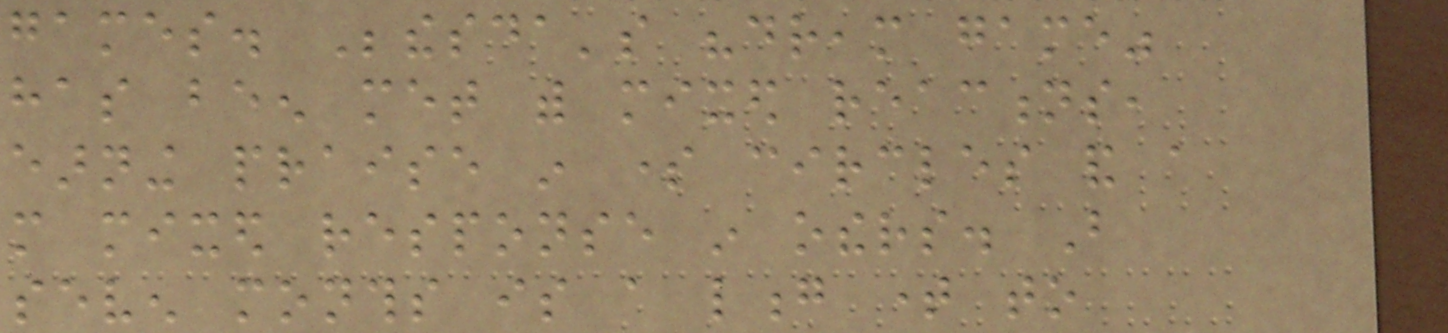games. Bethesda's "dream game"
has been met with mixed reactions,
earning praise in some circles and a
more mixed response in others. But
seven months is a long time to
